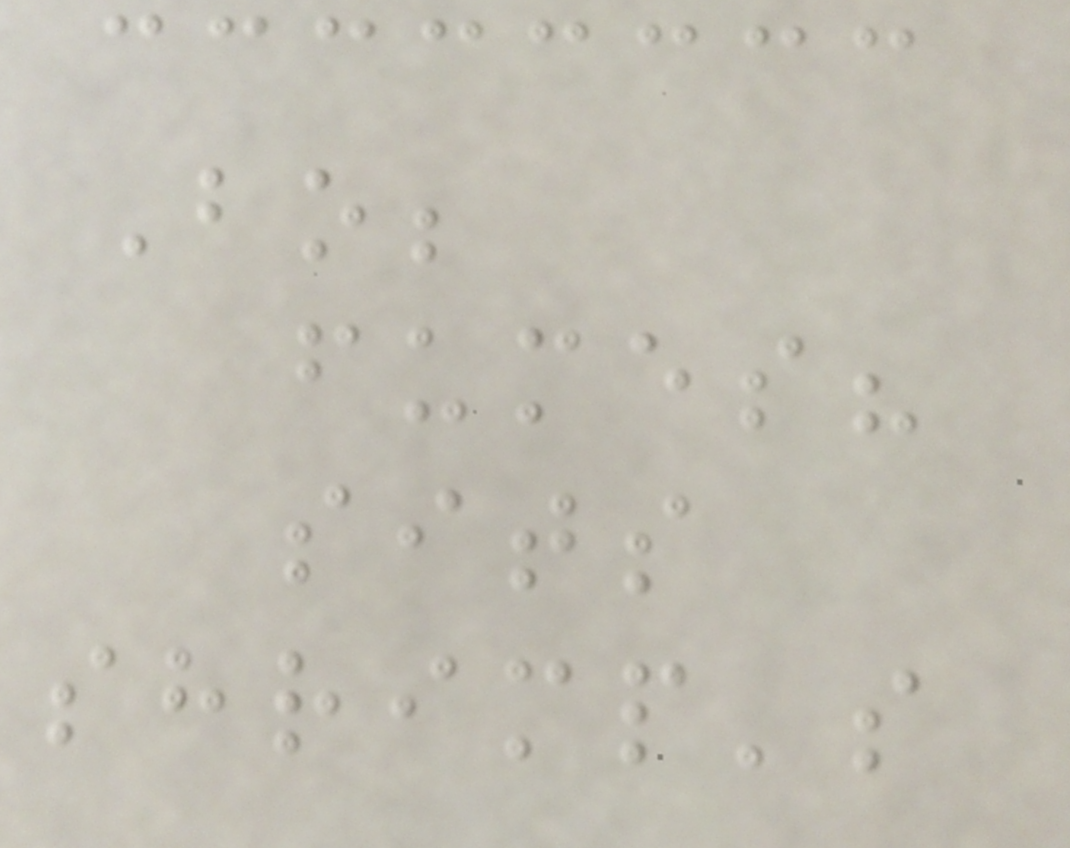Bo;
fumes?
sits
shrimp's
